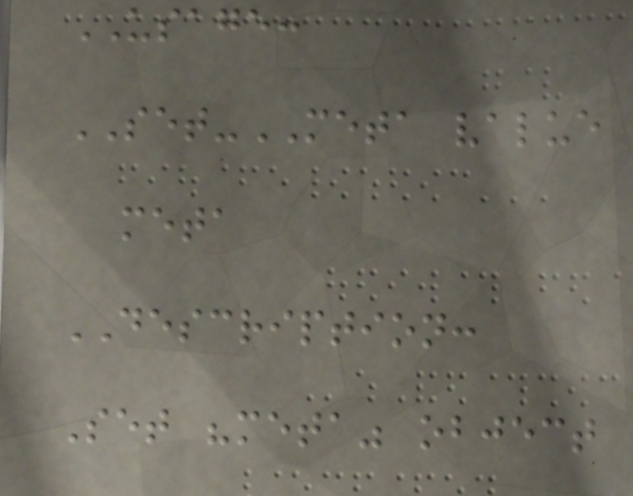USAGE:
SET-META value
meta
DESCRIPTION:
Set "meta" object
